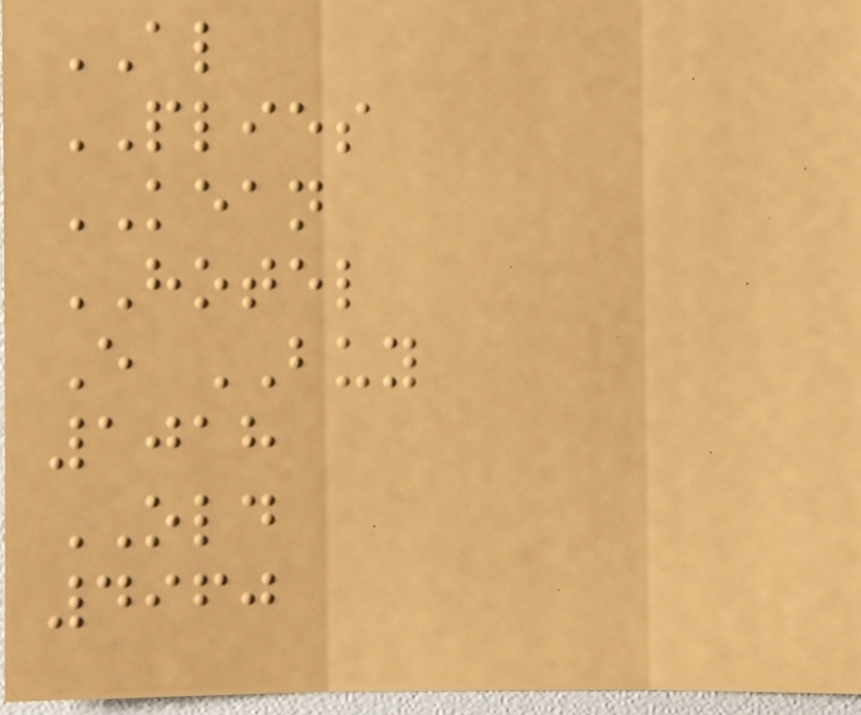AL
PLIES
KEAN
HOTEL
E BUY
1018
OLD
4960
